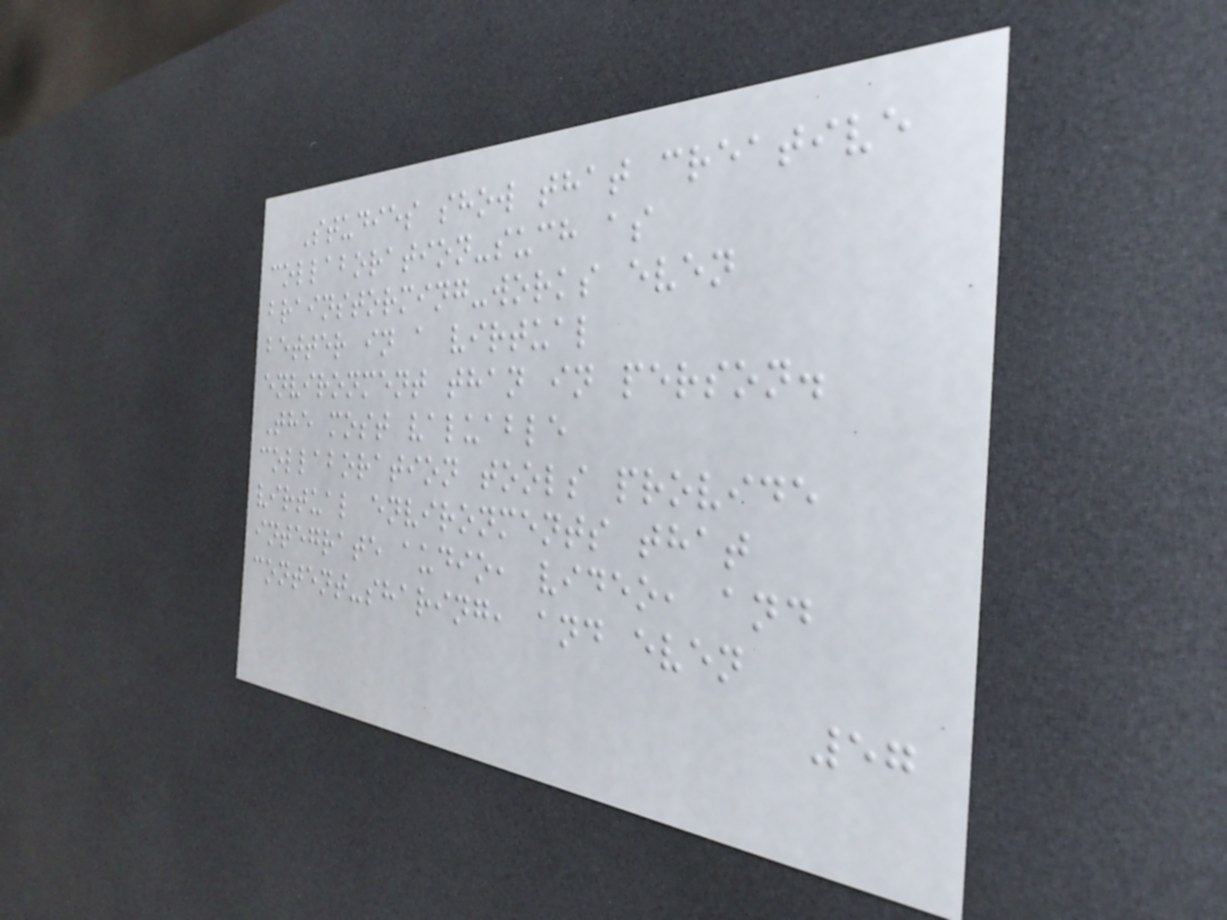Studies show that creative
collaboration-such as
brainstorming-works even
better in a virtual
environment than in person.
The most valuable
collaboration tools provide
virtual environments that
integrate audio, video, and
content-sharing, and even
57
